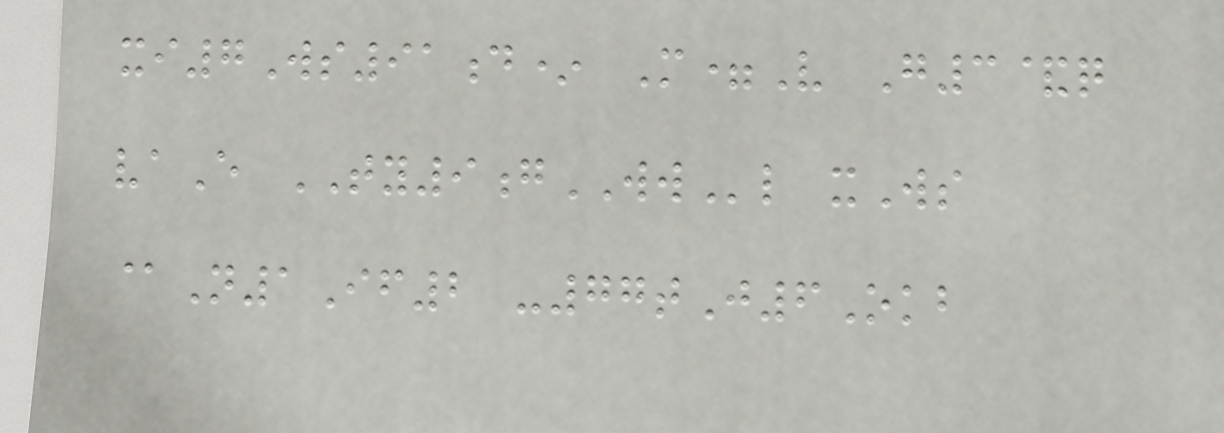xi7Ws91d* M=V G3&q
vaE TY9gWWl xWs
@N1If2 -77tJ6Okb
